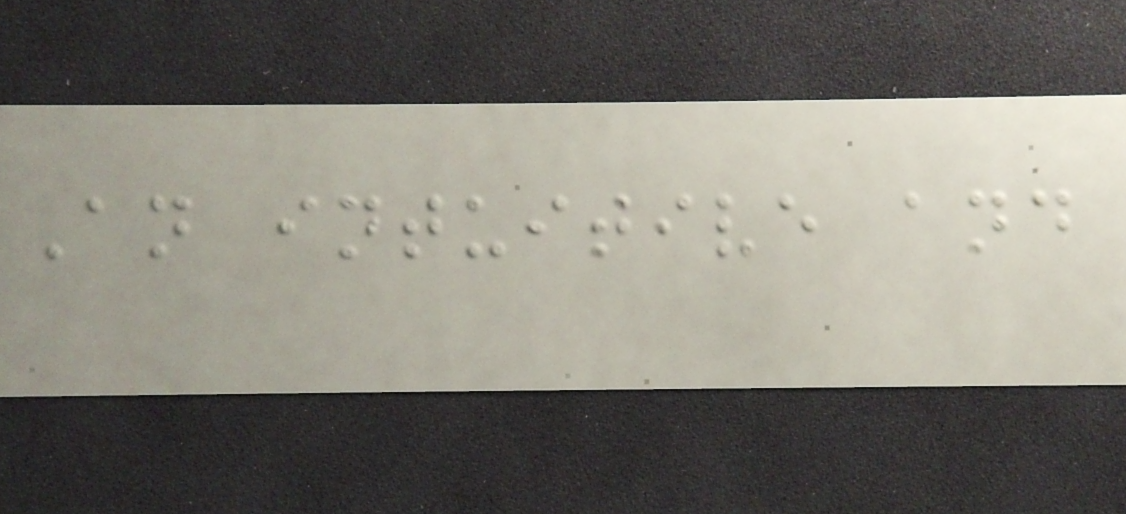An intuitive and
